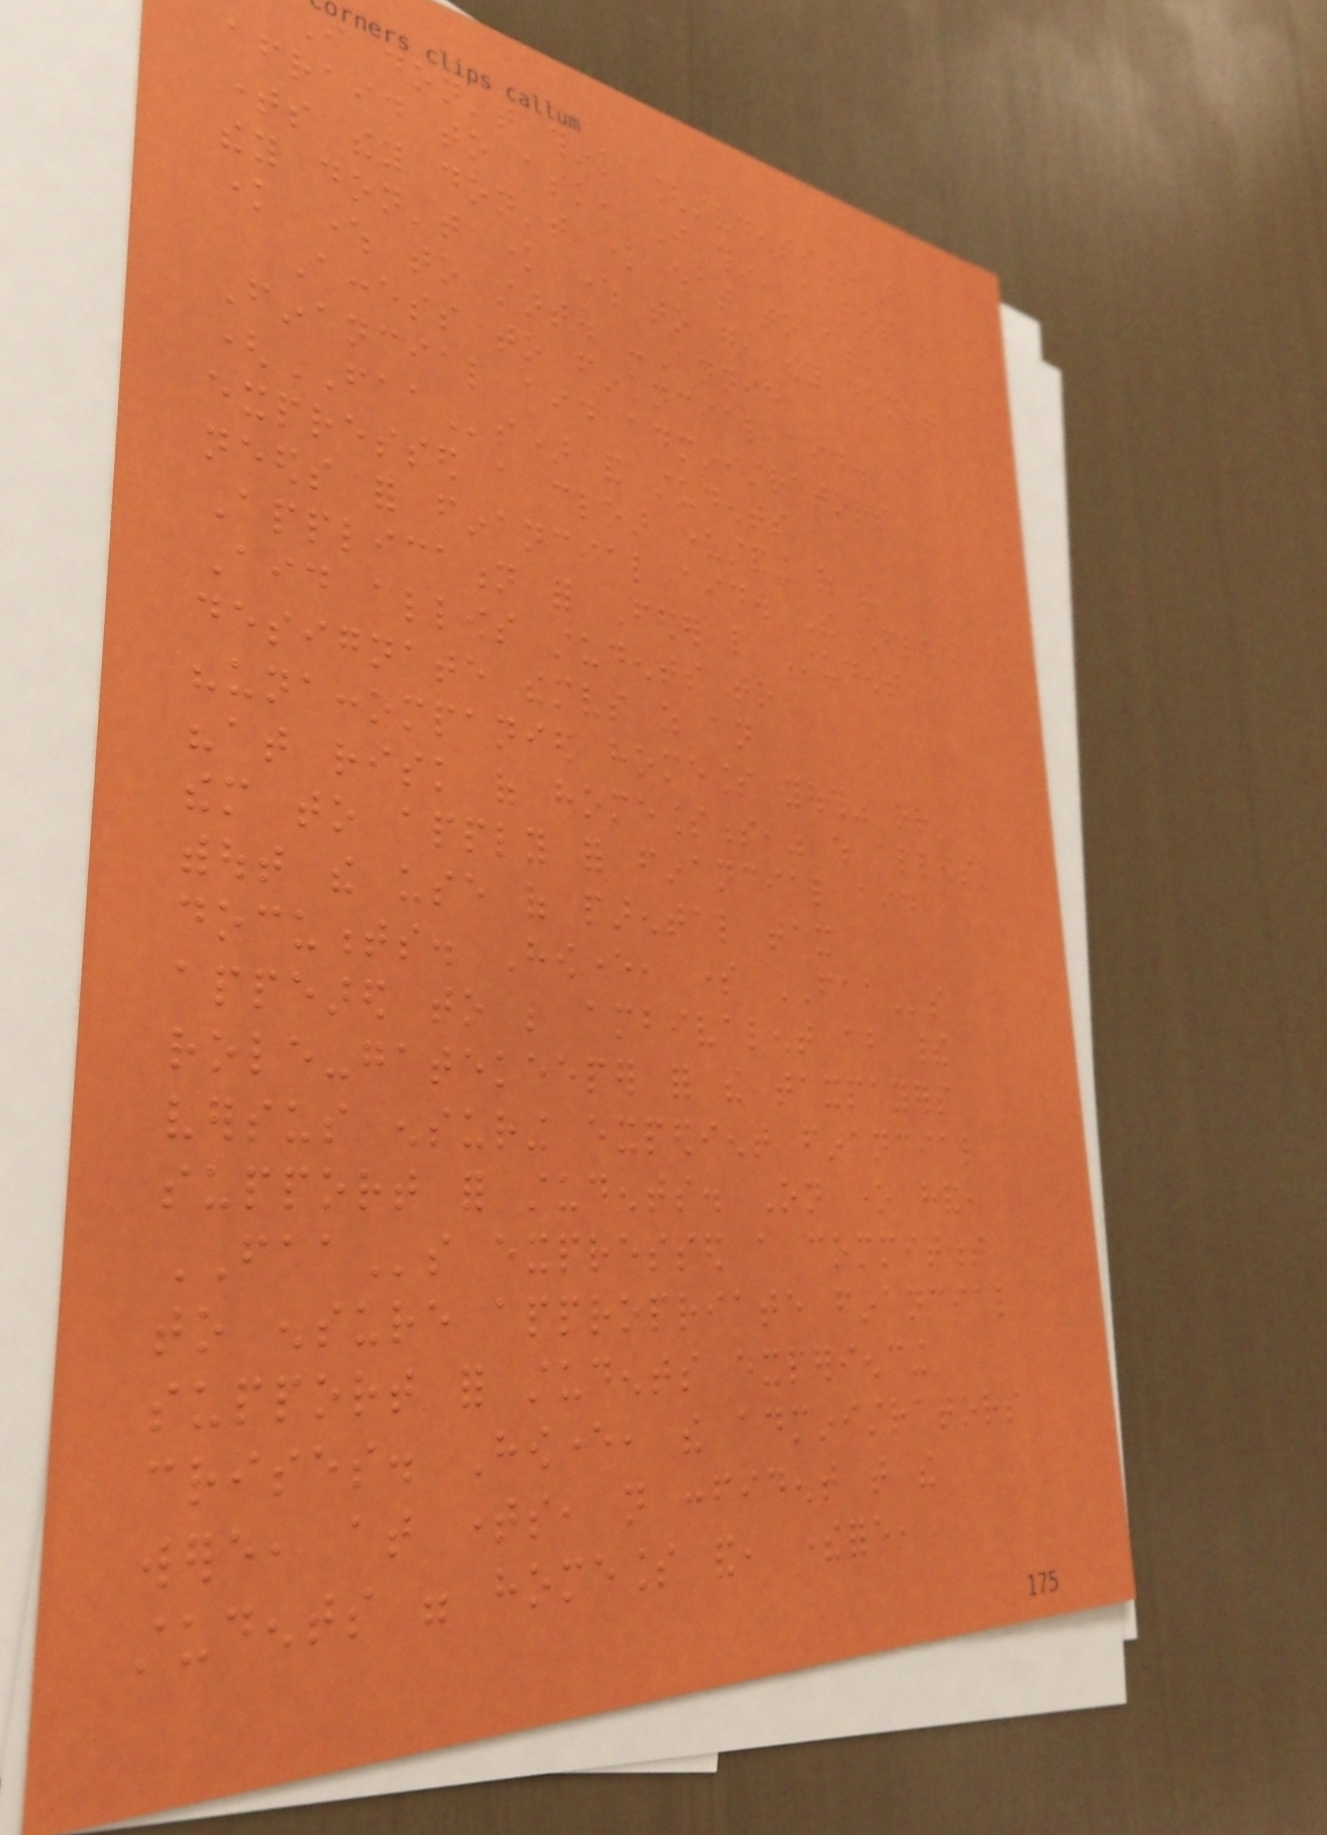I don't think [students] are
afraid to ask, I think a lot of
times they don't know what to ask,
they don't know where to go, they don't
know where to start. -Annie
Access to financial aid.
Financial aid administrators
(FAAs) and students
expressed a clear understanding of the
needs for financial aid. The Free
Application for Federal Student
Aid allows students to
designate themselves as an
"unaccompanied homeless youth" or
"at risk of homelessness," which allows
them to apply for financial aid
without the use of parental tax
documents. However, some FAAs
appeared to be ambivalent about their
role-gatekeeper for the taxpayers
versus ensuring expedient financial
support for students. On one hand,
FAAs expressed a commitment
to ensure appropriate financial
support for students experiencing
crises. However, the administrators
were, at times, not confident that the
students were homeless and, therefore,
